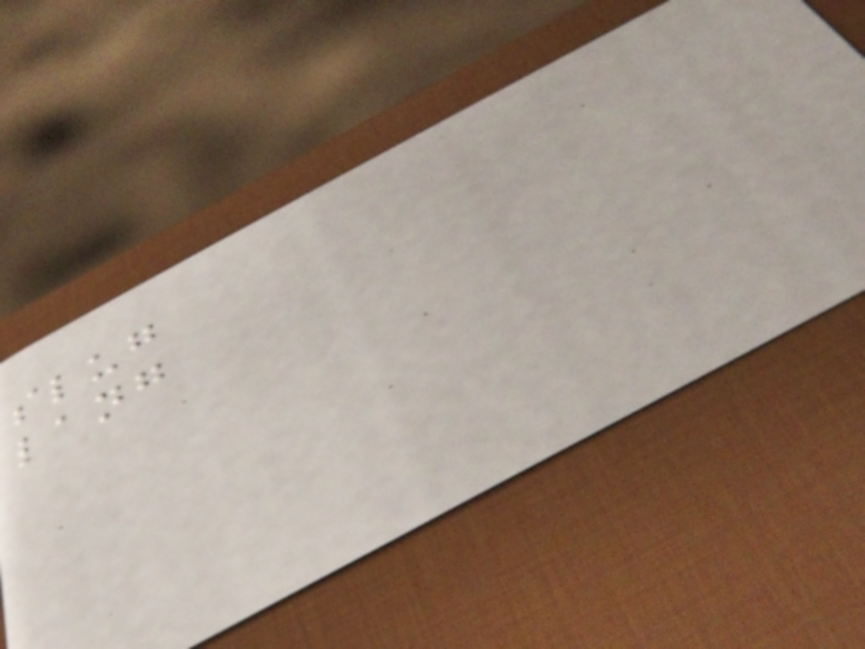slug
lang
